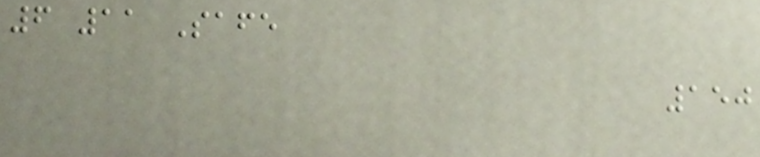6 11 Safe
150
